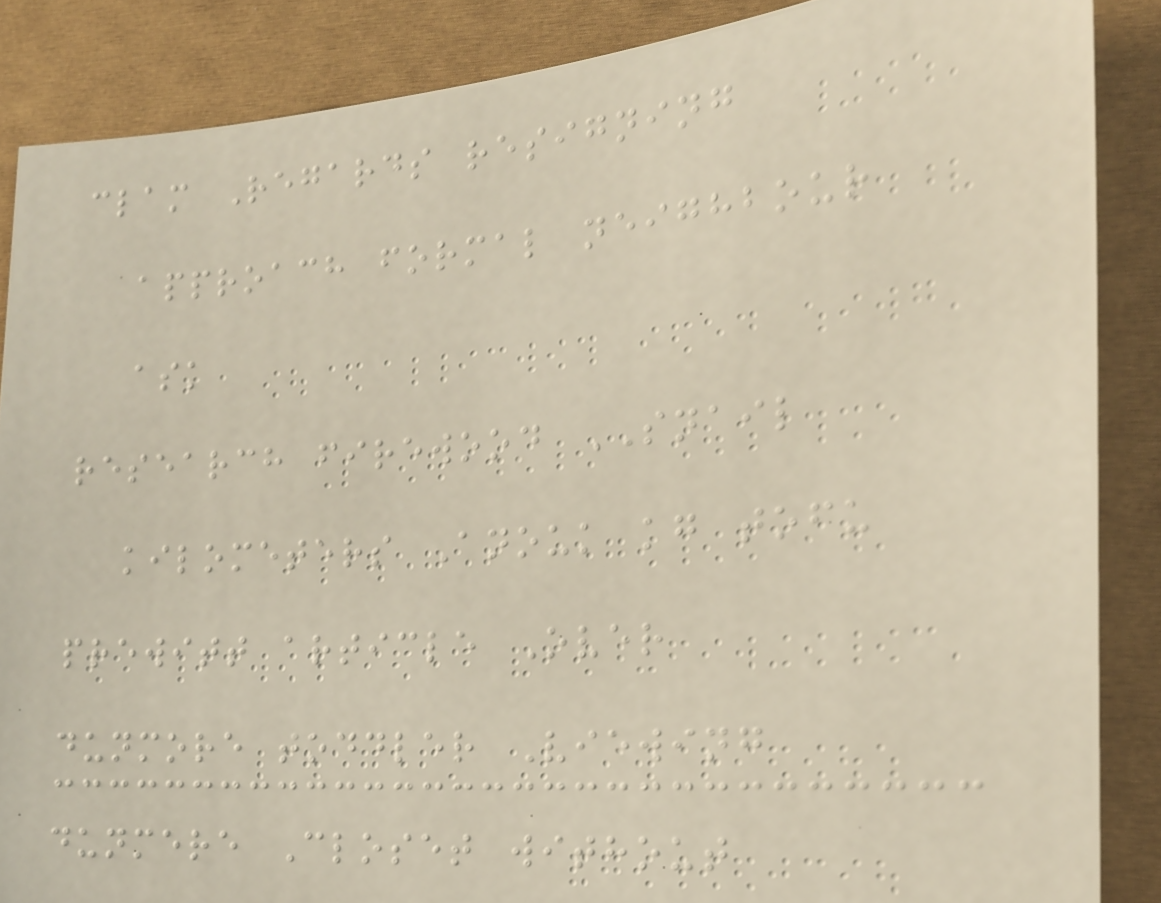clam Regards resigning
approach formal neighbour
ask
research firewood SNAIL
kilometers Anouk kg tofu
prewitt article Over
dunmore toddler Viewing
dunmere Closet without
